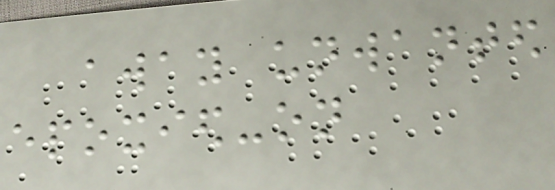away unwanted
epoxied-on
